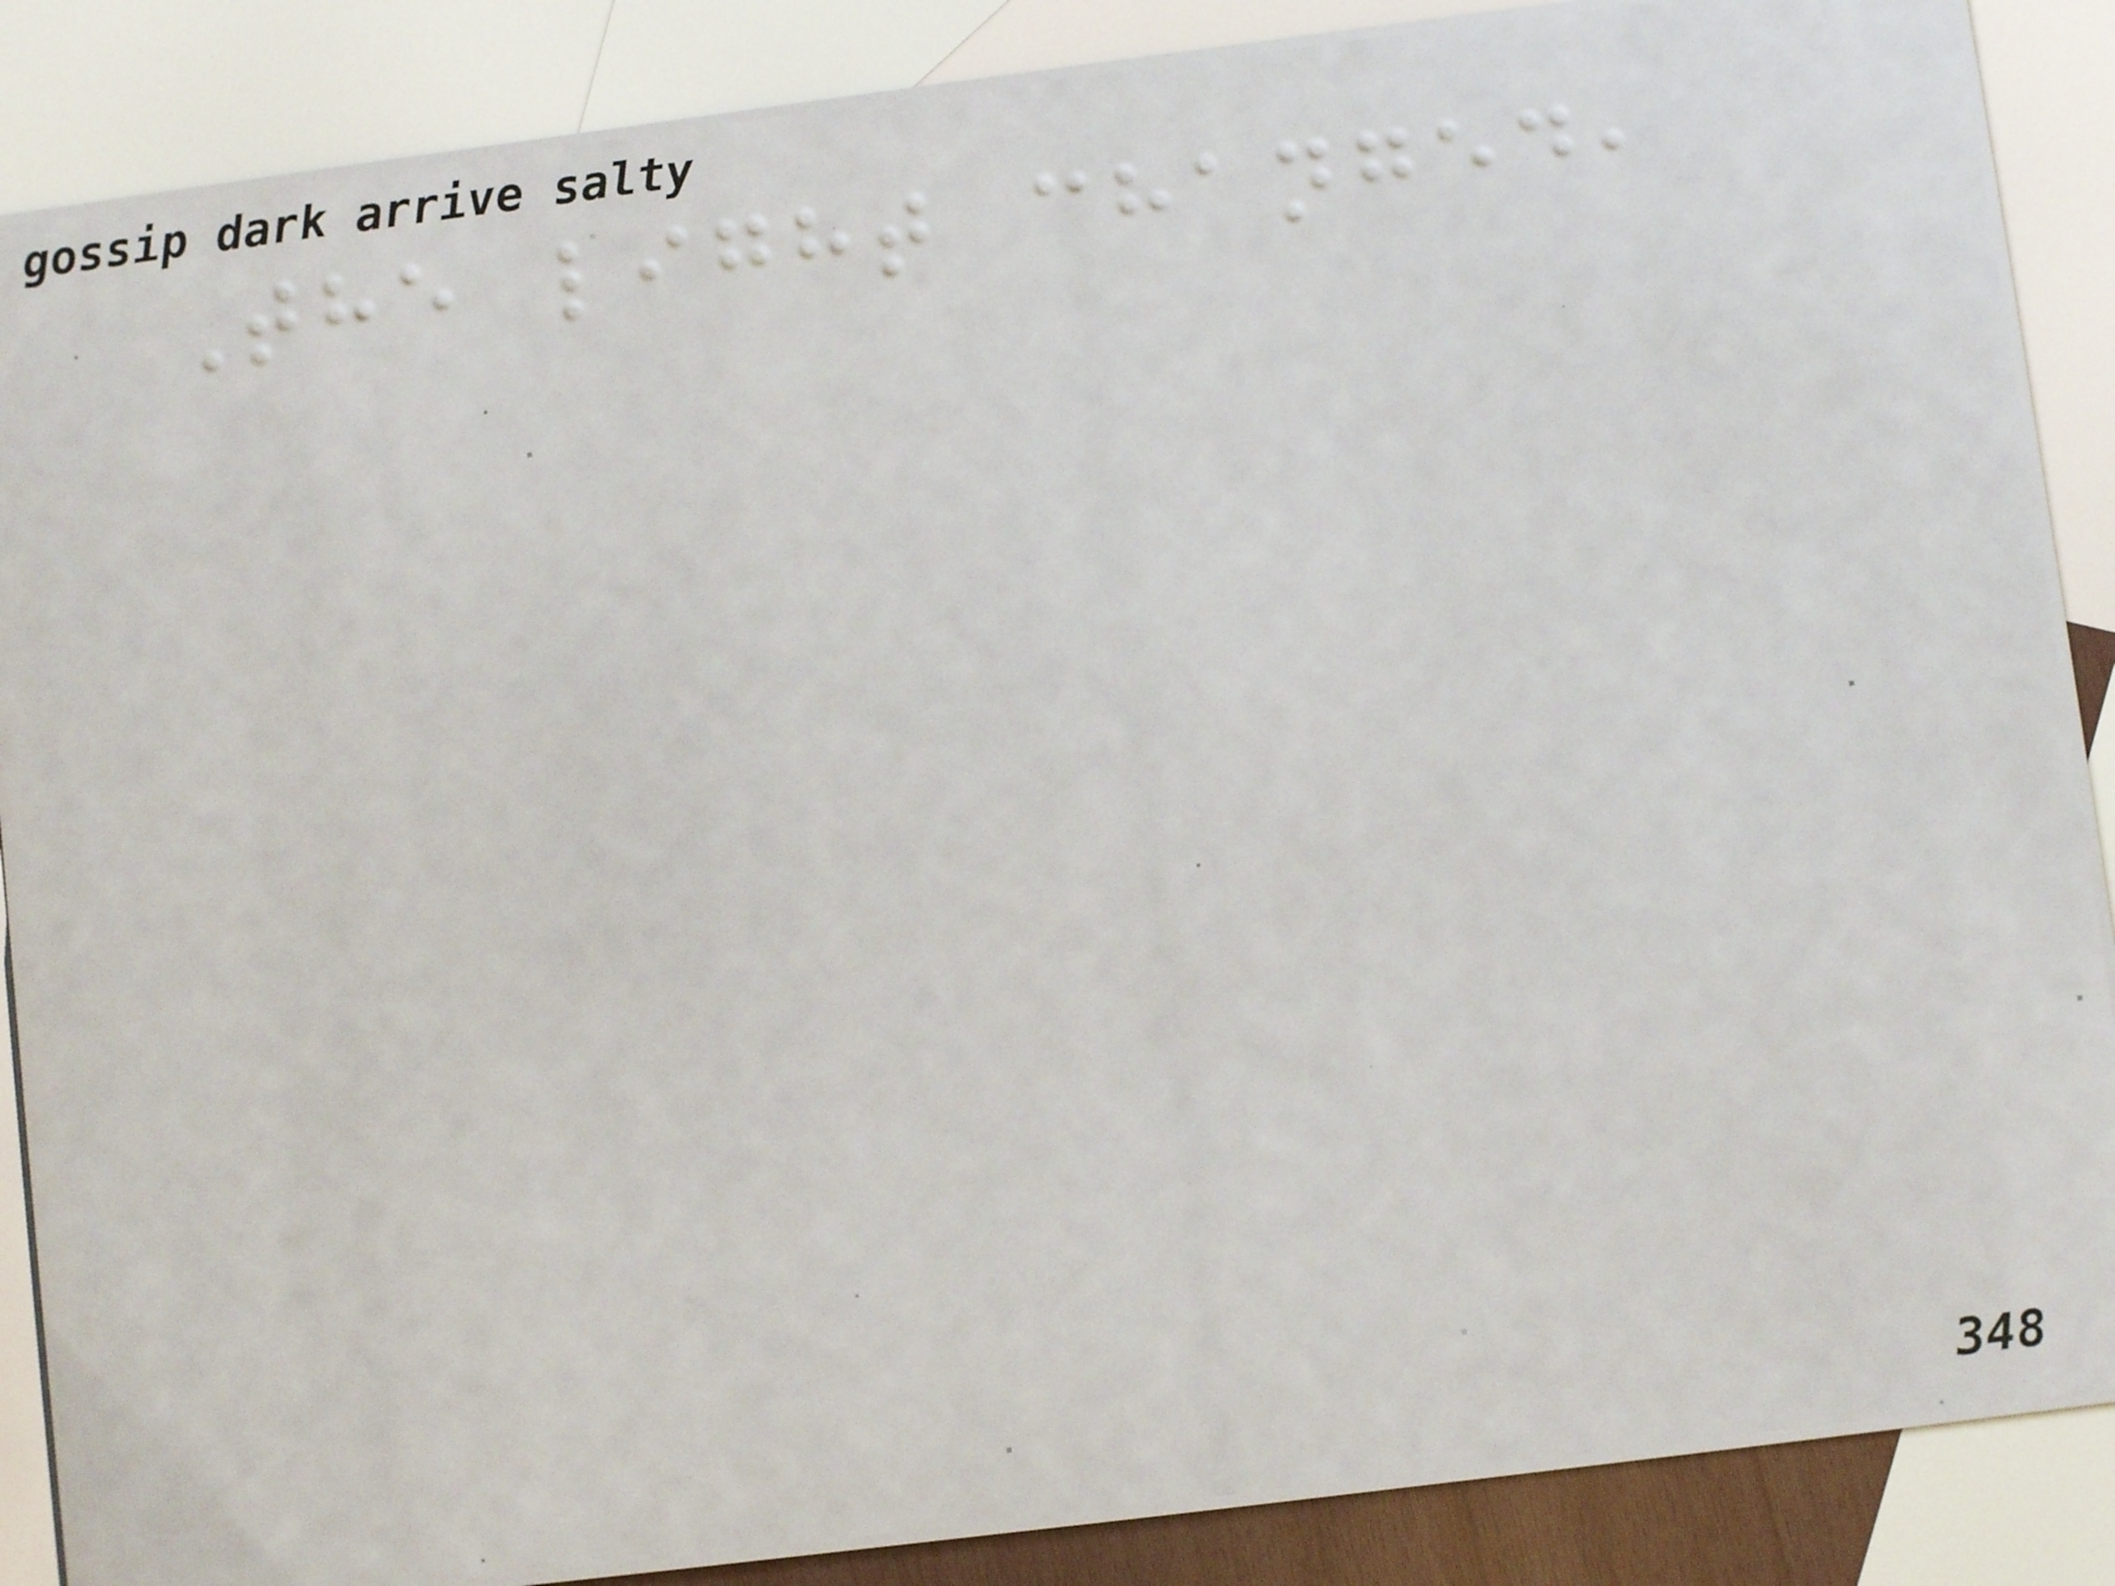The light changed,
